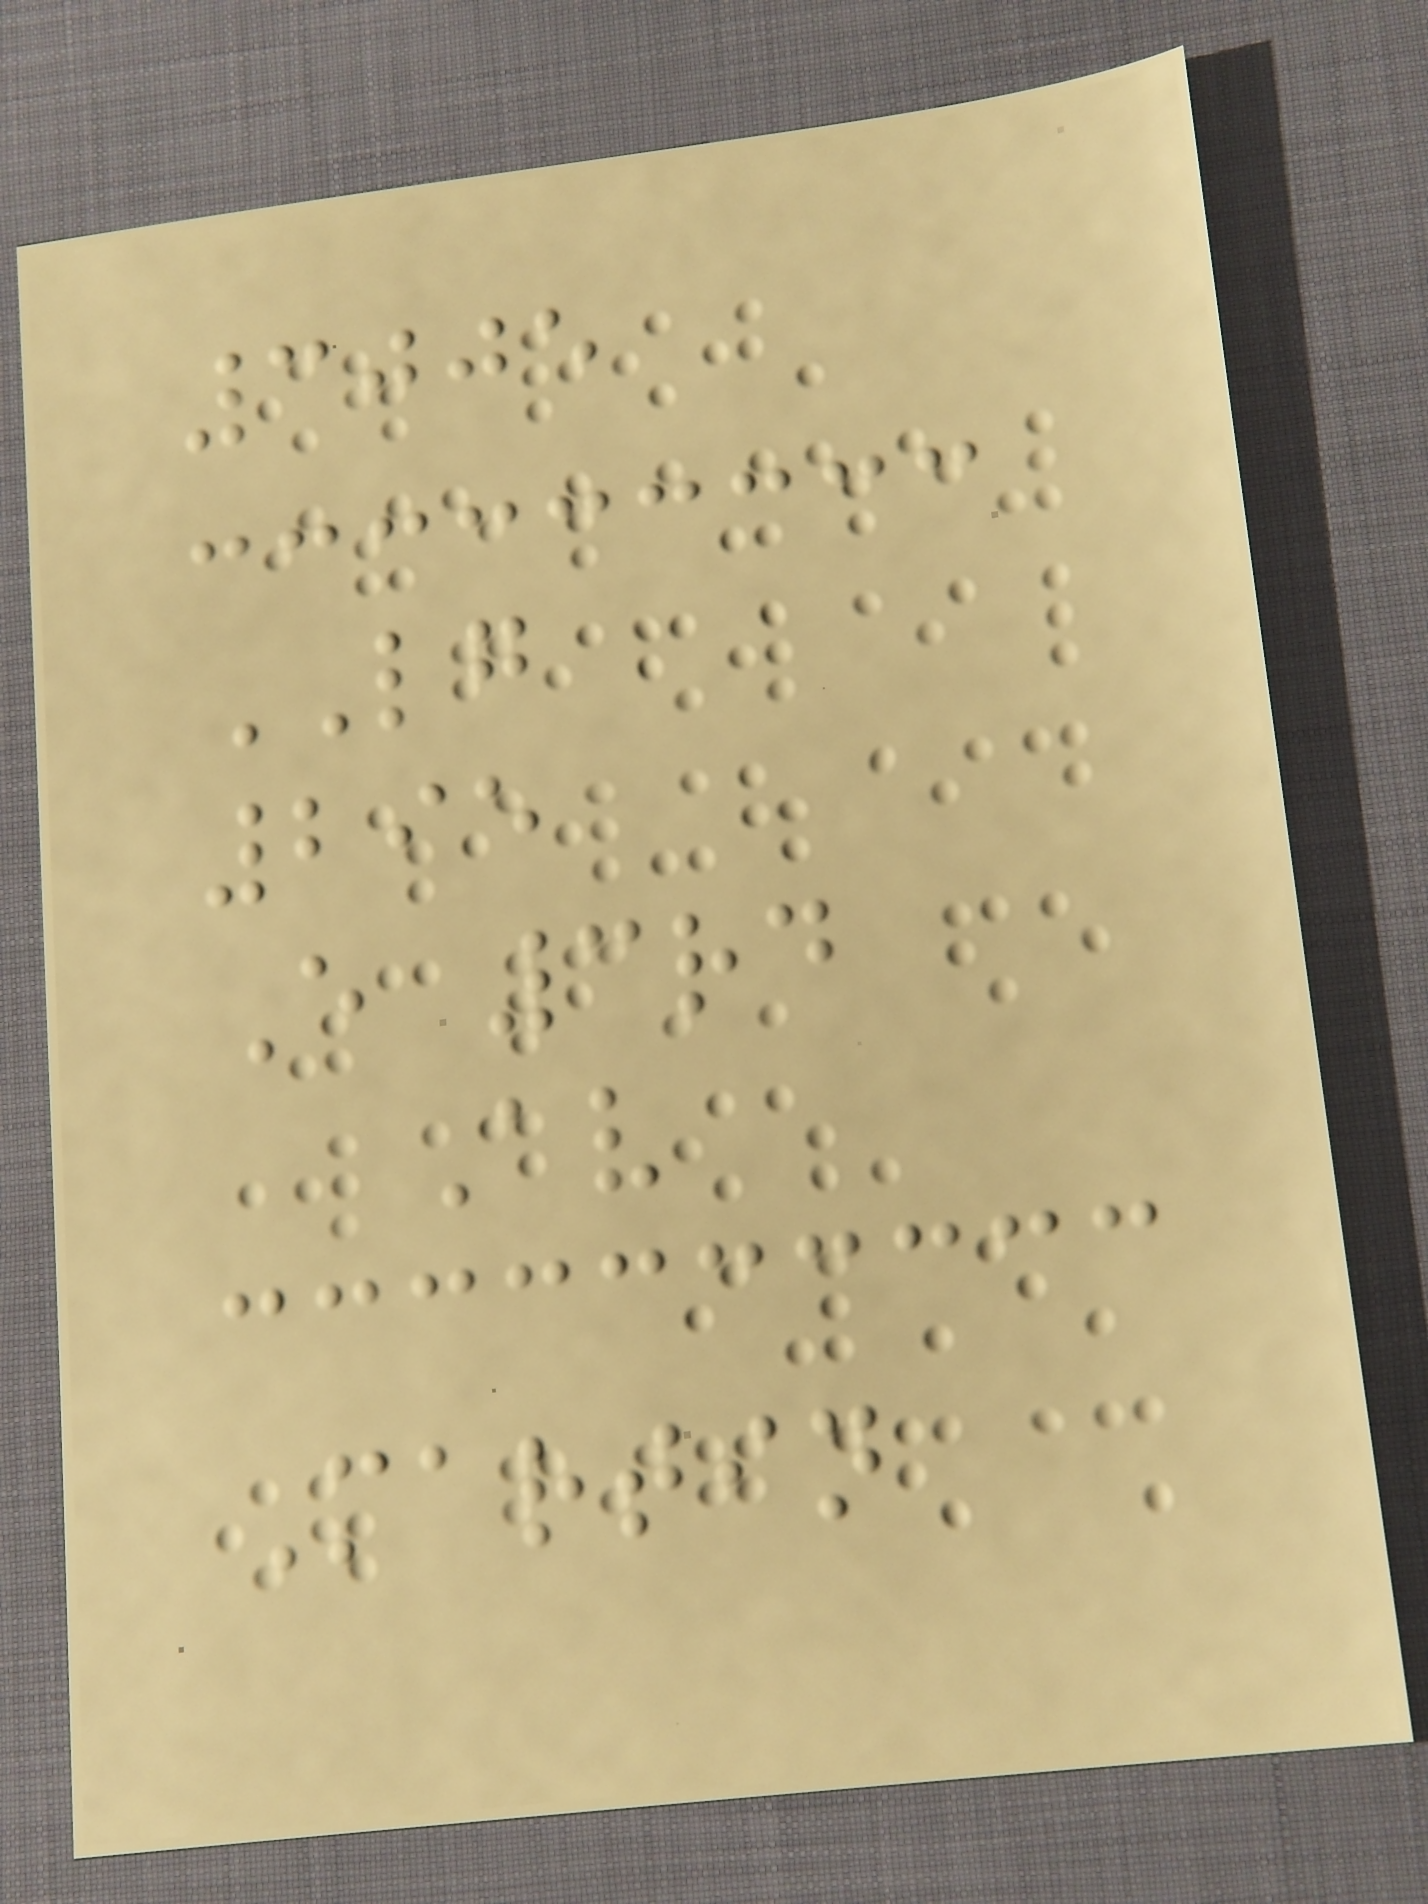3005
LG
295
E 3rd
Av
Martin
